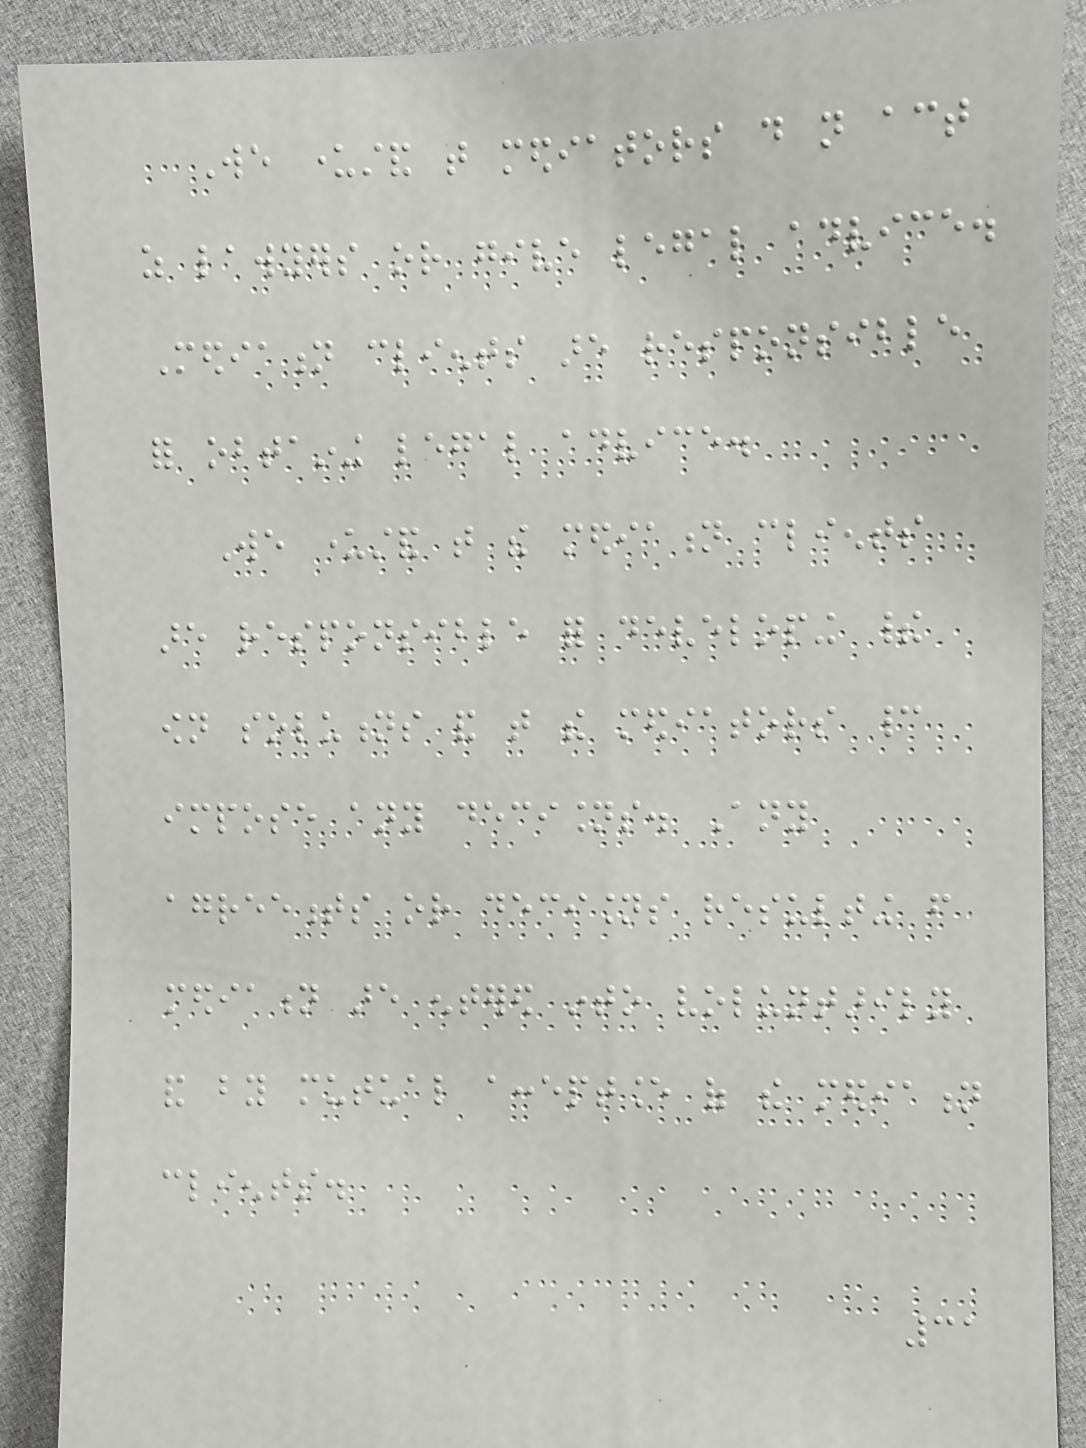We understand that mediators do not act
as lawyers or give legal advice.
Mediation clients are responsible
for obtaining legal advice.
We understand that the mediation clients
are responsible for developing their
own solutions and that the mediators cannot
impose any decisions. Any
agreements or decisions resulting from
mediation are entered into voluntarily
and by mutual acceptance of the mediation
clients.
31
